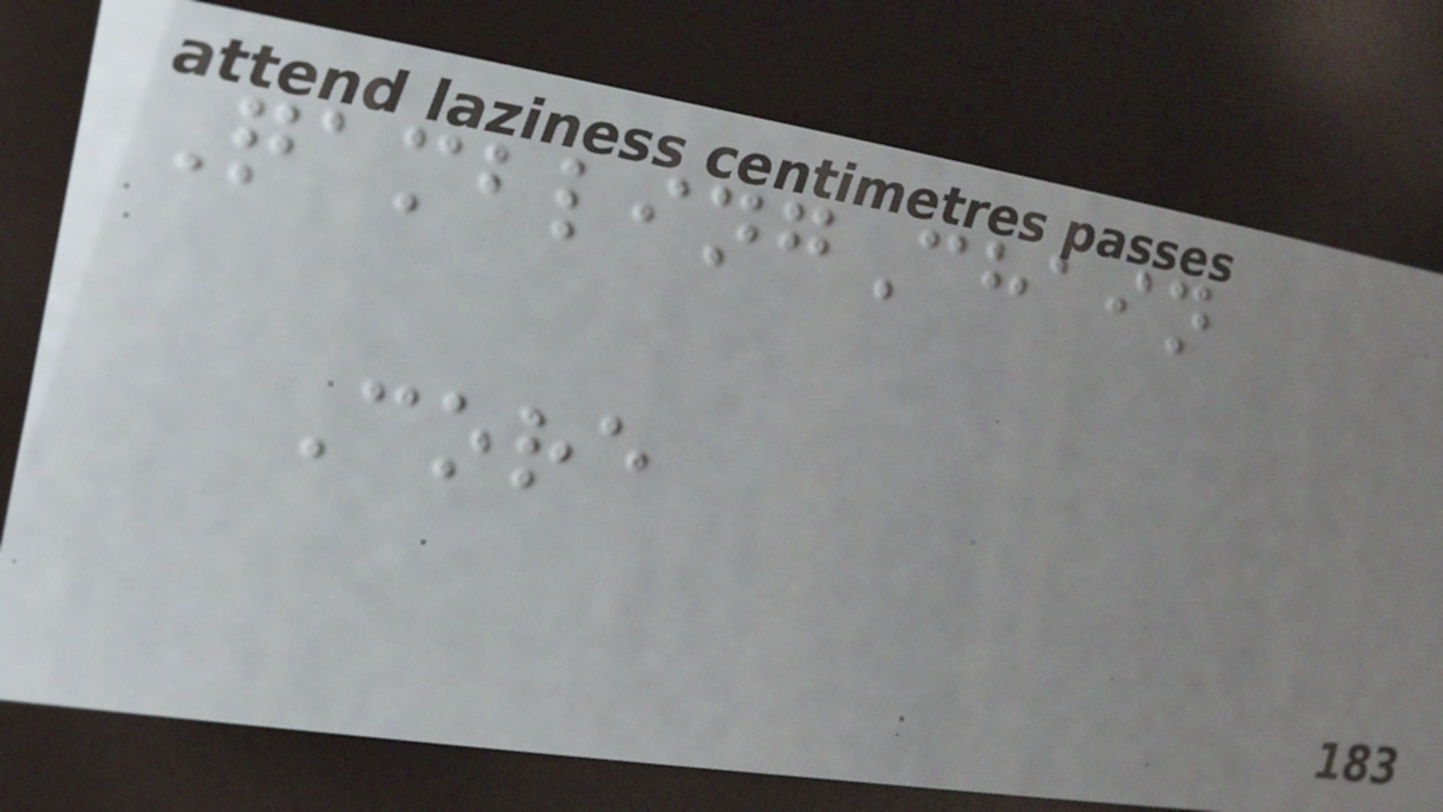QamblingChain
Core
